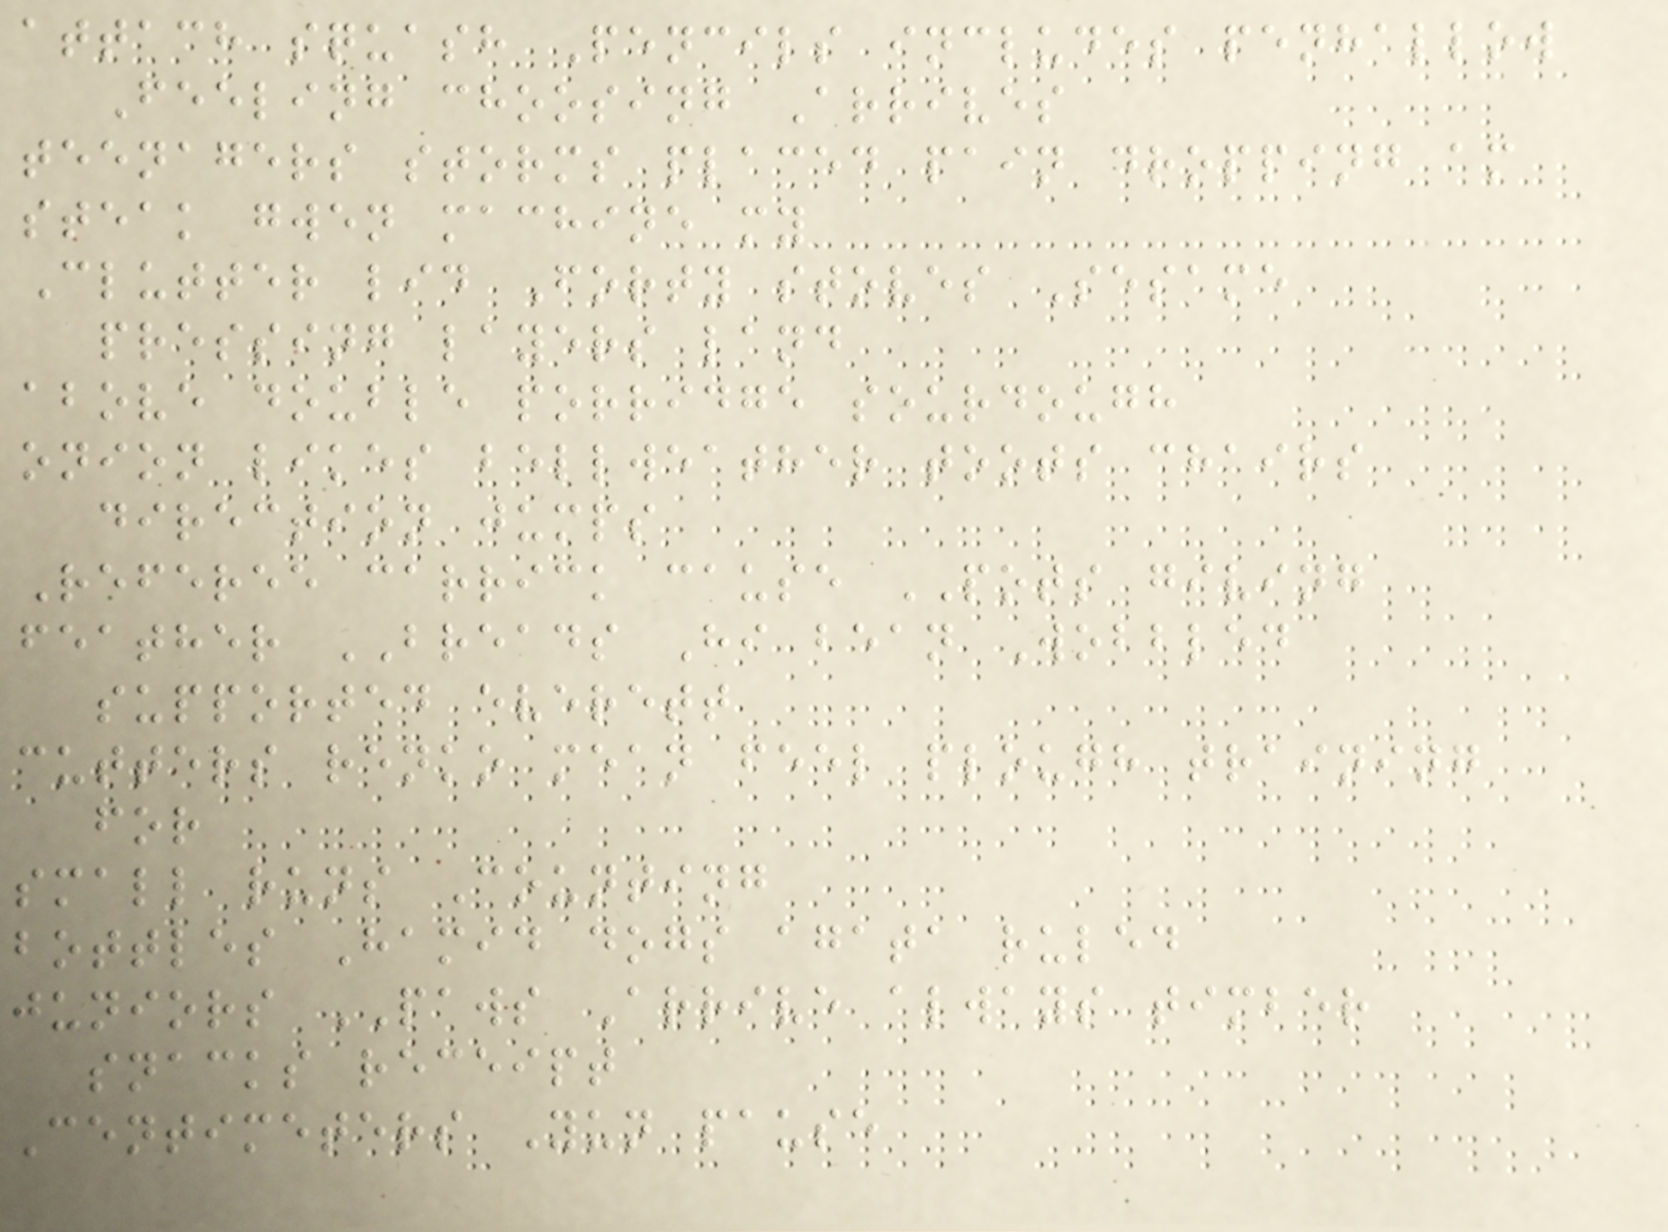attach squash Pencils includes penhallow
Feeling choosing Arrives
teenagers storms placed pain dropping am
steak gwen machine my
Clutter lid Forty stoves Sesame
pressing layers land
above double porridge sourdough
onion likes bellweather toots chairs
direction jumps
Referee carrick cause POTS giving
feather BREADS Hi bean Wobbled
supported everett
cutters renko mean feel plough training
for
small runs Counting
bottles Hamid dogs agata ruled
juniors PAWS Arrive always timber
snacks receipt
Centimeters Yun pause
